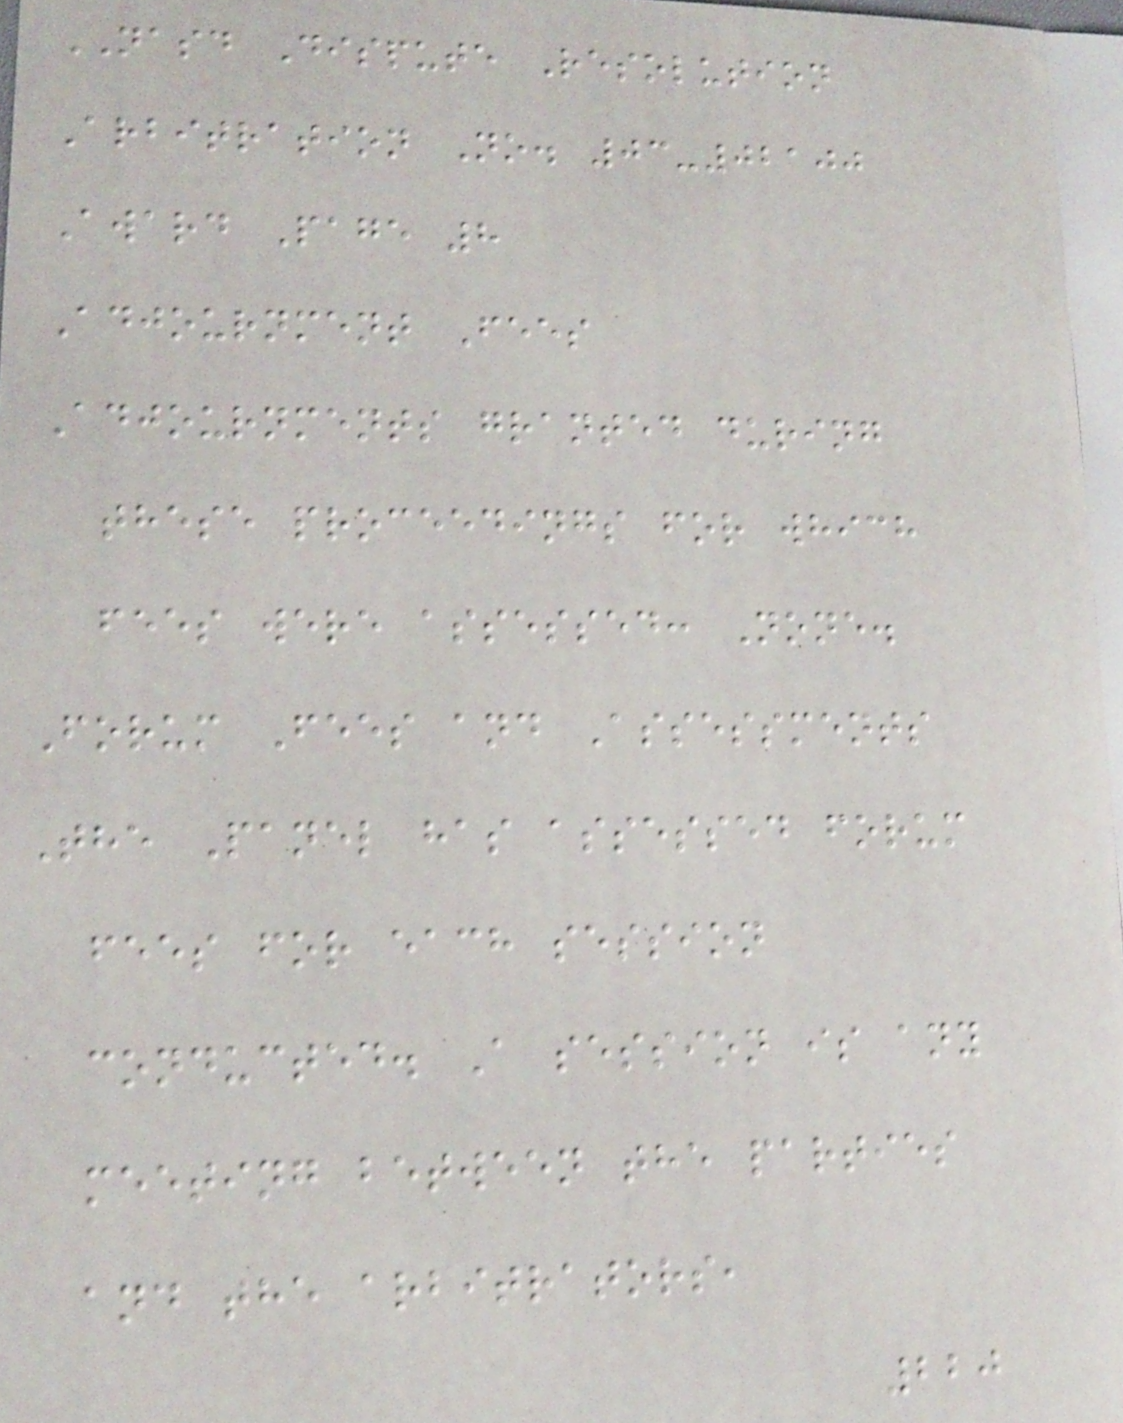NASD Dispute Resolution
Arbitration No. 03-02100
Award Page 8
Adjournment Fees
Adjournments granted during
these proceedings for which
fees were assessed: None.
Forum Fees and Assessments
The Panel has assessed forum
fees for each session
conducted. A session is any
meeting between the parties
and the arbitrators,
220
